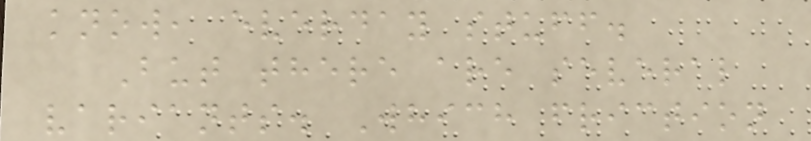know, everday stuff.
But there are several
variants. Which friction
